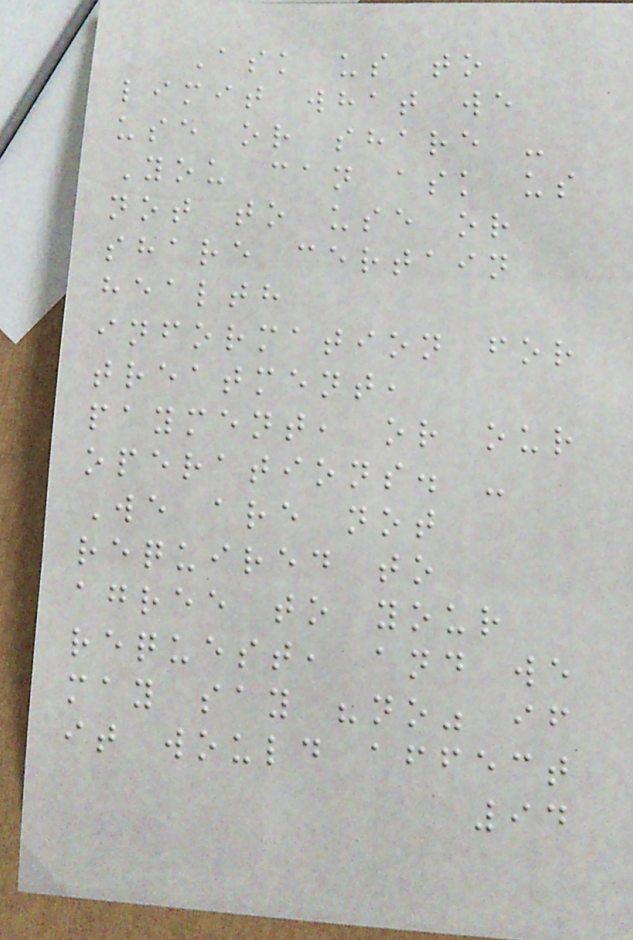Ask us to
limit what we
use or share -
You can ask us
not to use or
share certain
health
information for
treatment,
payment, or our
operations. -
We are not
required to
agree to your
request, and we
may say "no" if
it would affect
94
